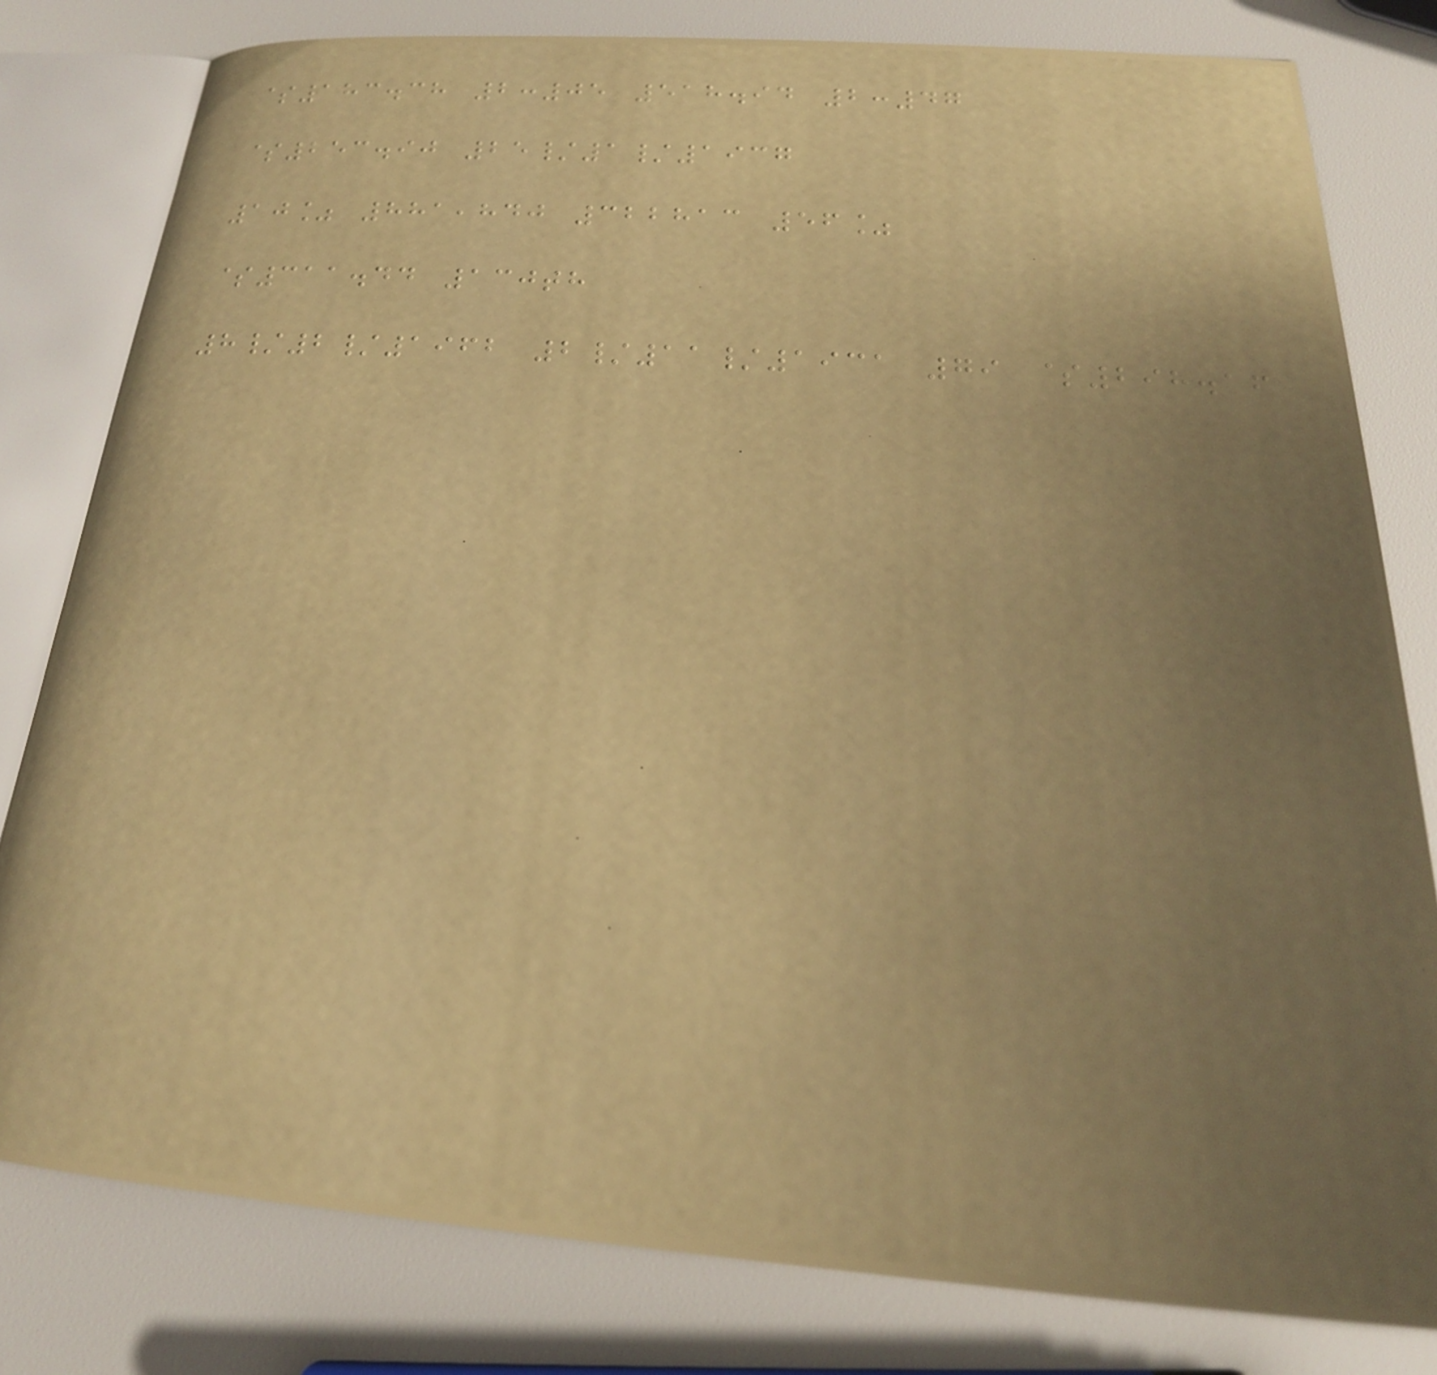$183.38 2:05 518.94 2:47
$253.90 25/1/1937
10% 881,840 322813 56%
$311.44 130th
8/2/1962 2/11/1931 79 $298.16
